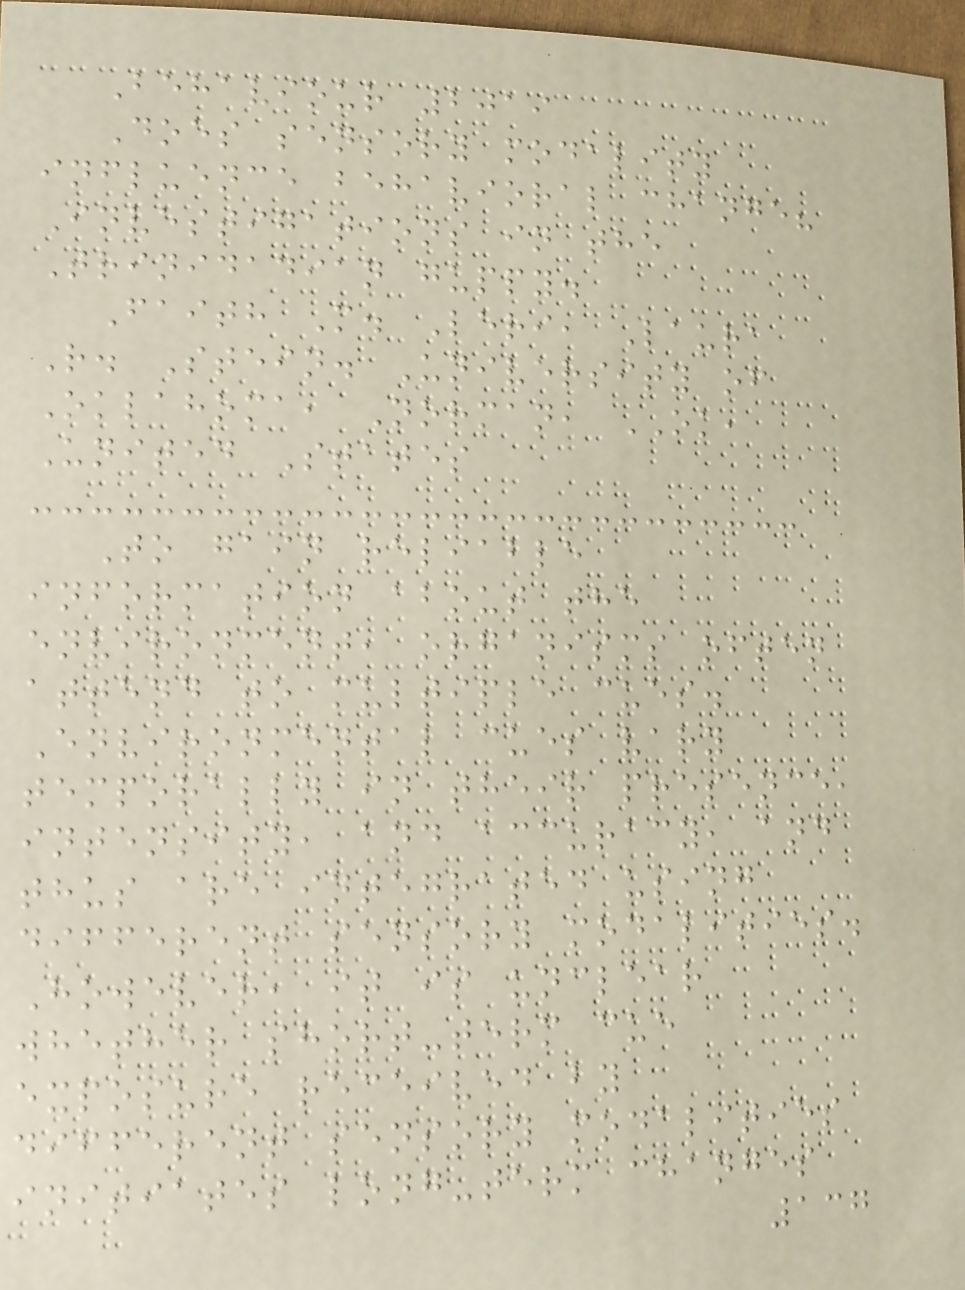Behaviour 2019
Does sensory modality
influence behavioral change?
Investigations in the
Trinidadian guppy.
Faith M. Leri, Laura
R. Stein. University of
Oklahoma, Norman, OK,
United States
To gain reliable
information about the
environment, organisms often
attend to multiple cues.
Environmental cues vary
temporally in their presence,
intensity, and accuracy, and
thus are integrated using
different sensory modalities.
However, it is unclear
whether short-term cue
exposure received by
different sensory modalities
initiates long-term changes
137
